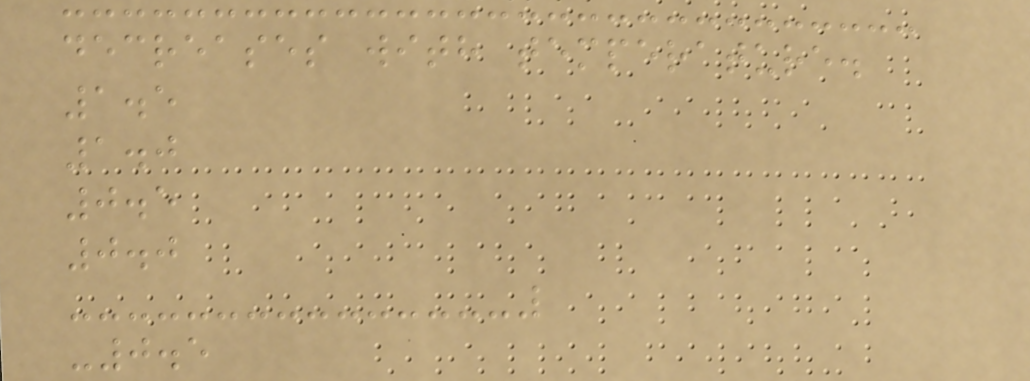decreases with temperature.
1.5
1.0
0.5
0.0
-0.5
